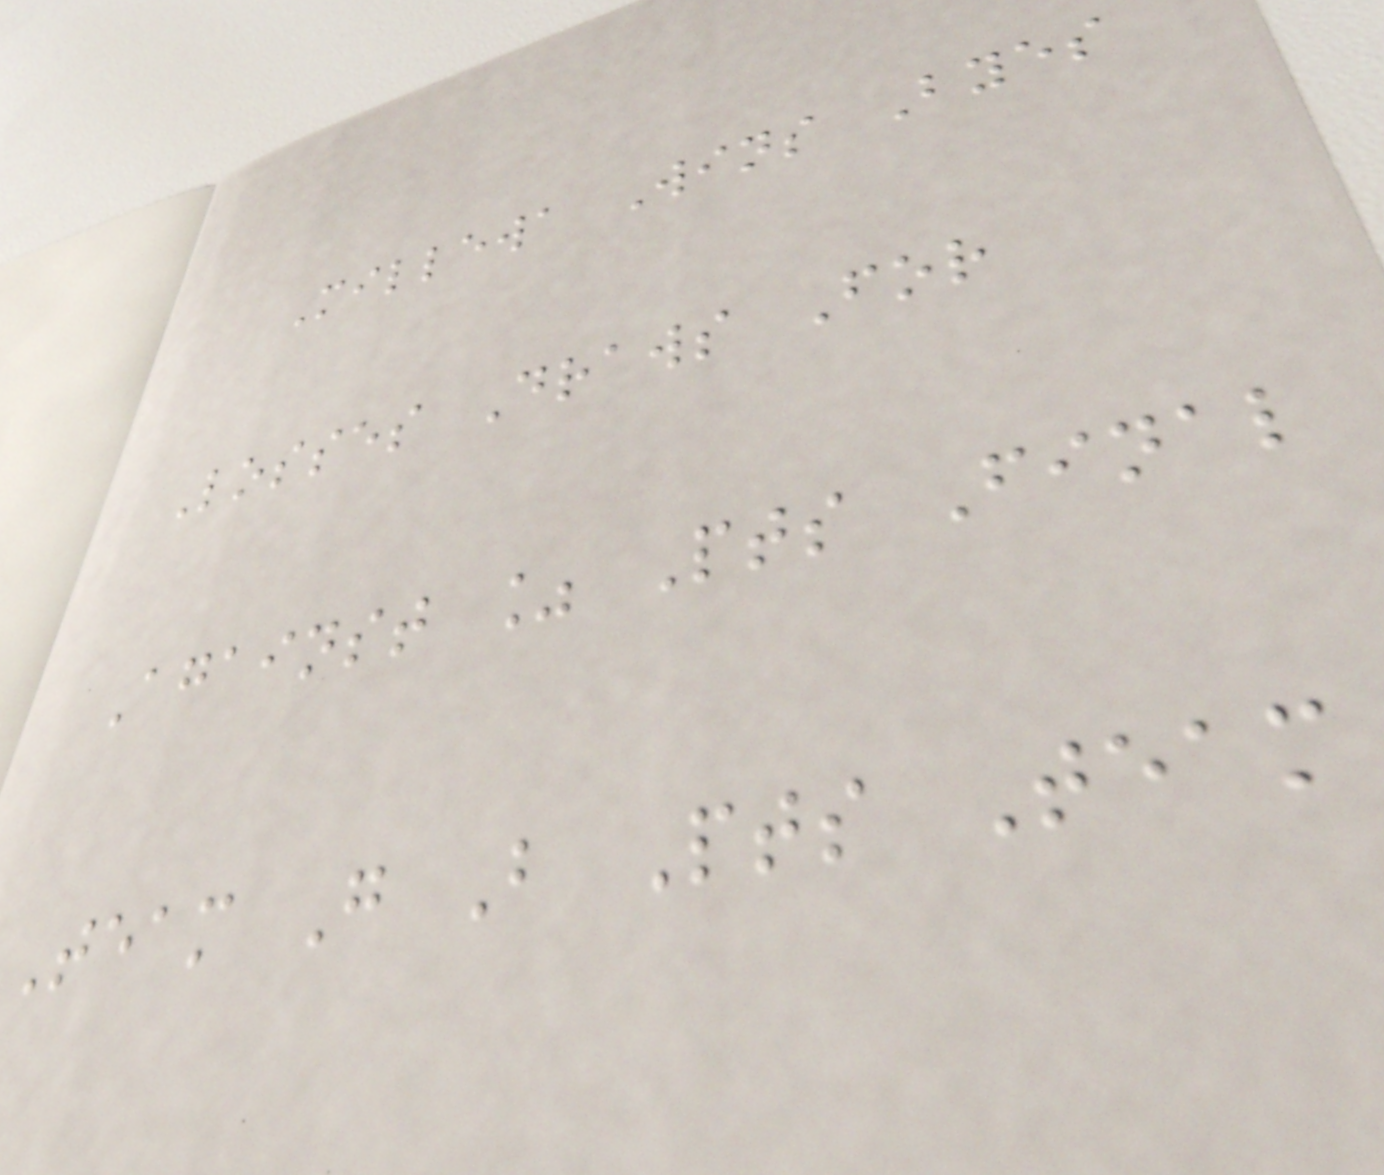Millewa Wins Byes
Losses Draws For
Against % Pts Final
Team G B Pts Team
